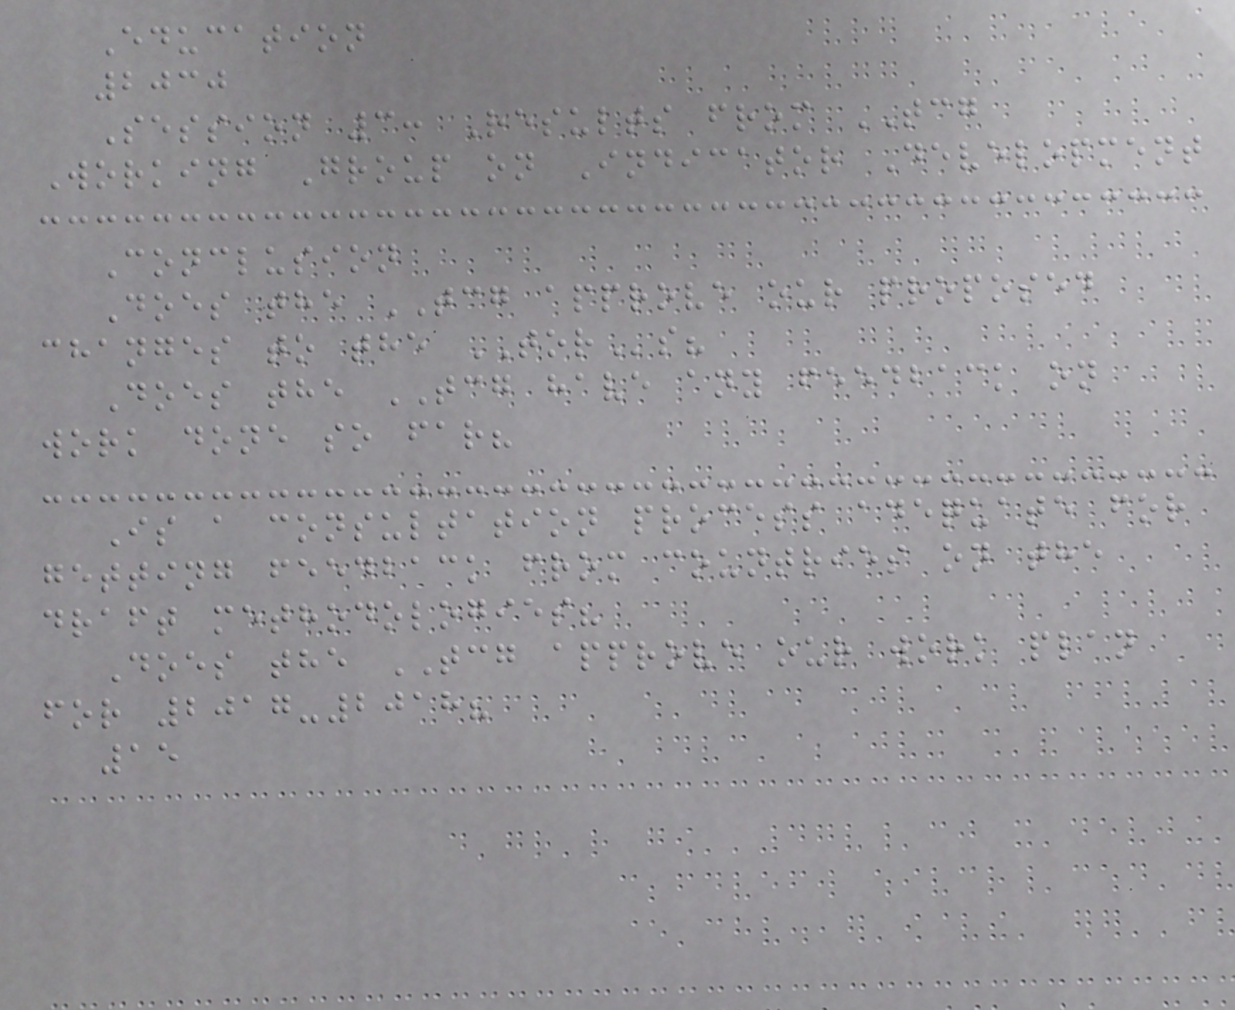Education
2030
Session 3: Results from TCG
Working Group on Indicator Development
Conclusion
Does the TCG approve our proposed
changes to the TORs?
Does the TCG have any feedback on
work done so far?
Is a consultation process adequate for
getting feedback from countries on the
draft methodologies?
Does the TCG approve our work plan
for 2017-2018?
15
